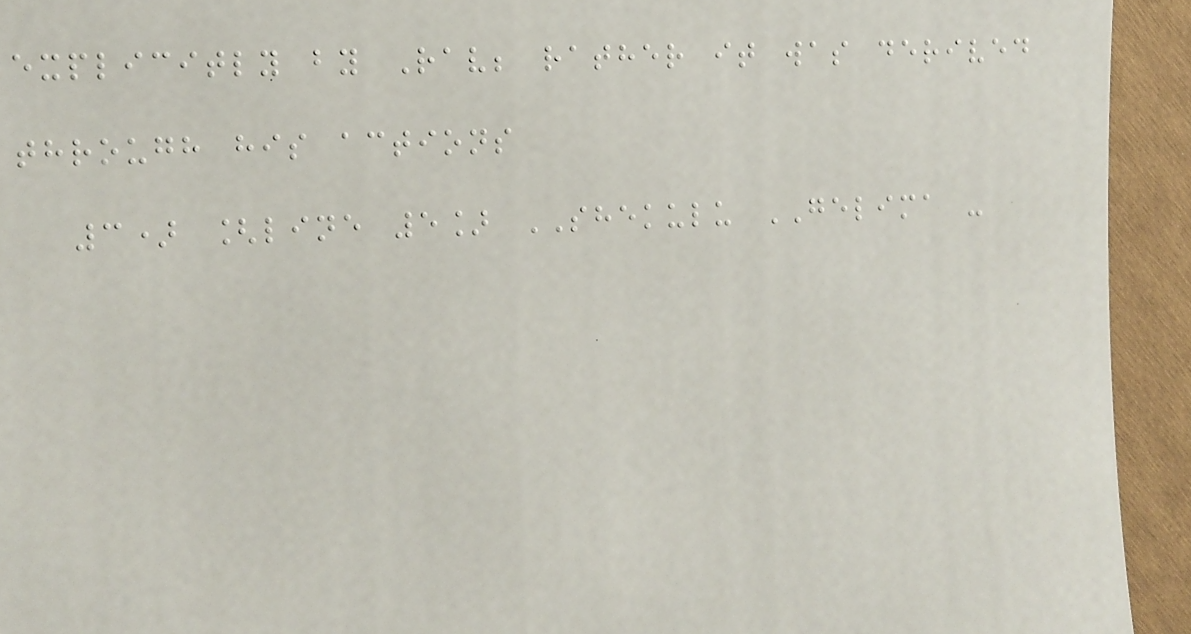explicitly by Rav; rather it was derived
through his actions
3) [line 5] SHEKULU GELIMA -
